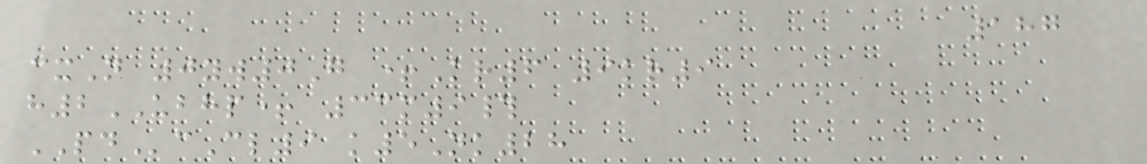187
cxN 0yw0G +Kr6 9kr9
h2UBHP+ 33m9#
PDcCl9 k5Nk28
